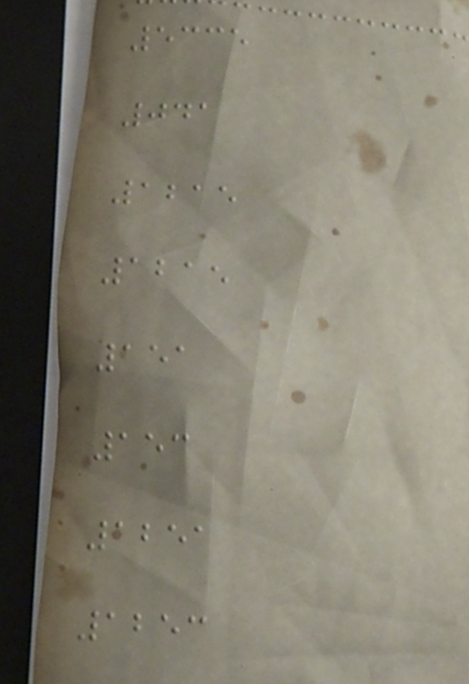5335
041
1215
1215
151
153
1251
1253
